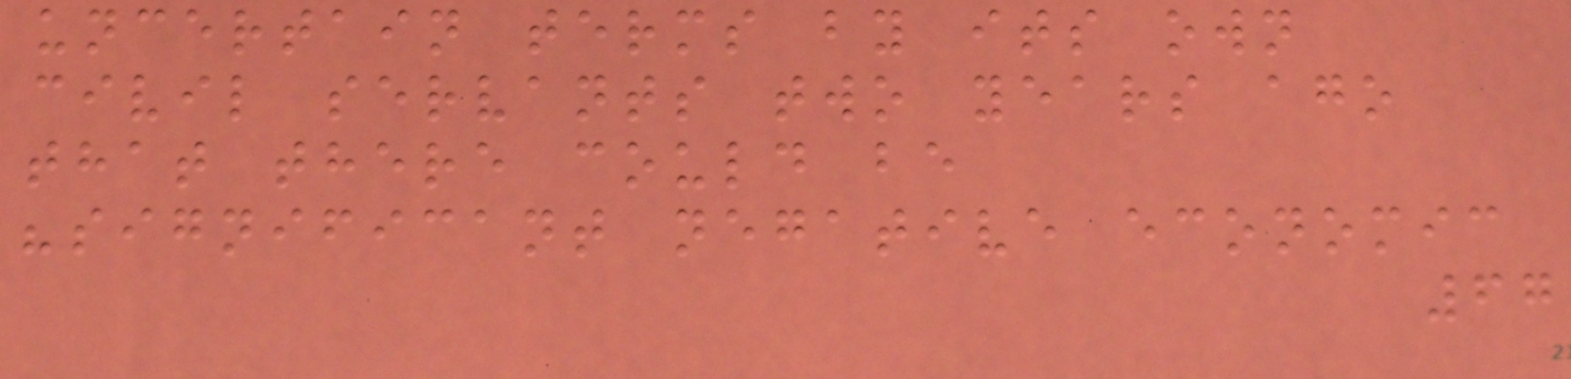uncertain terms by its own
civil servants two years ago
that there could be
"significant negative economic
67
